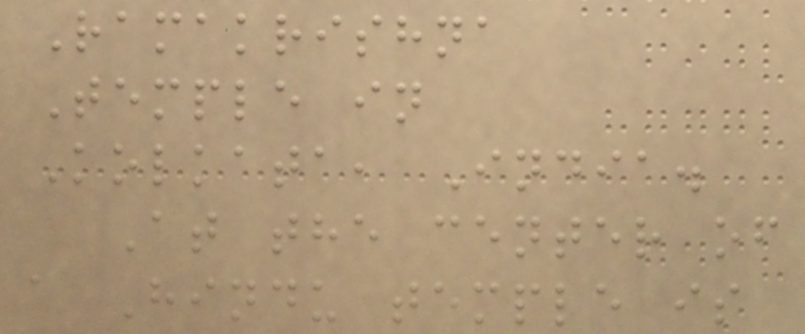Ramakrishna
Temple in
Kolkata, India.
At the center of
a Hindu temple is
